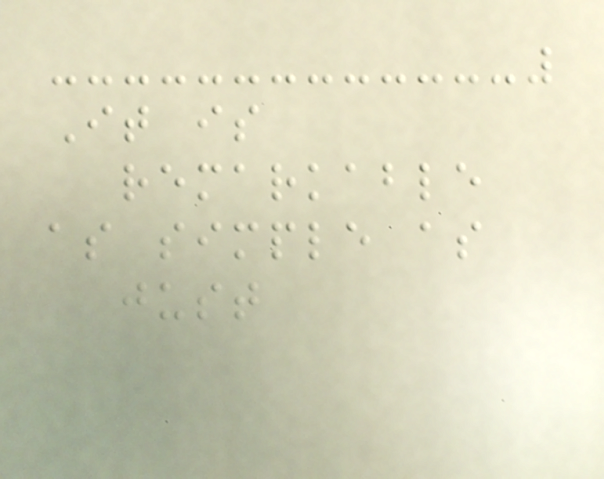It is
remarkable
as simple as
just
